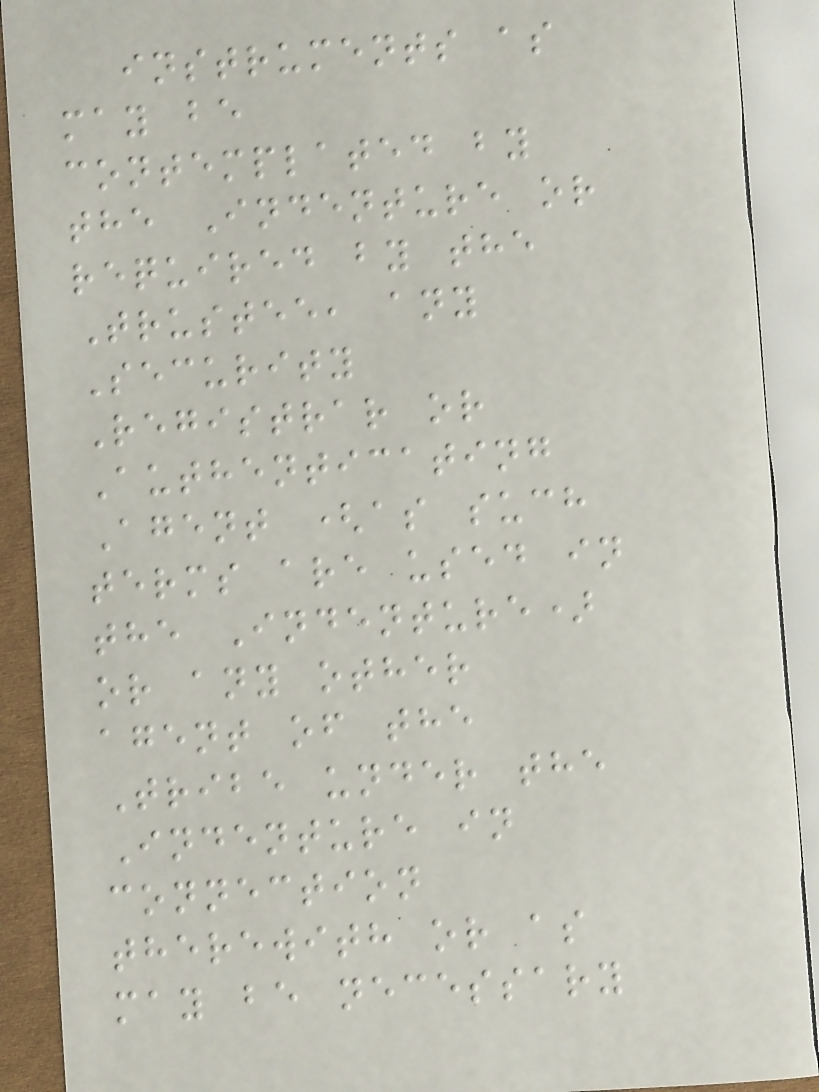instruments as
may be
contemplated by
the Indenture or
required by the
Trustee, any
Security
Registrar or
Authenticating
Agent (as such
terms are used in
the Indenture)
or any other
agent of the
Tribe under the
Indenture in
connection
therewith or as
may be necessary
